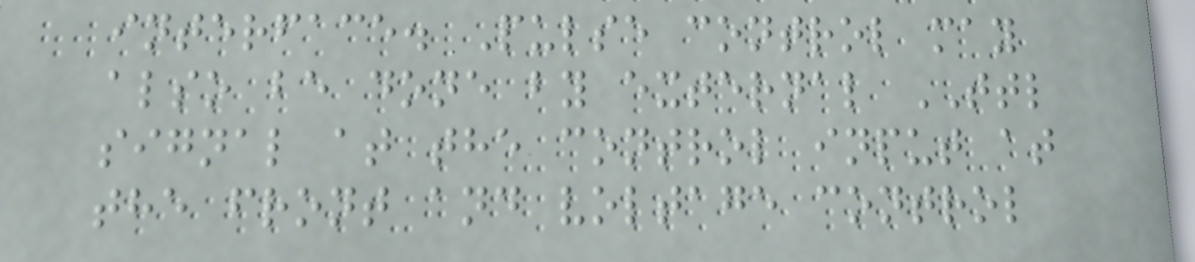interface. Pulse control may
also be done by external TTL
signal at the control input at
the front and voltage control
